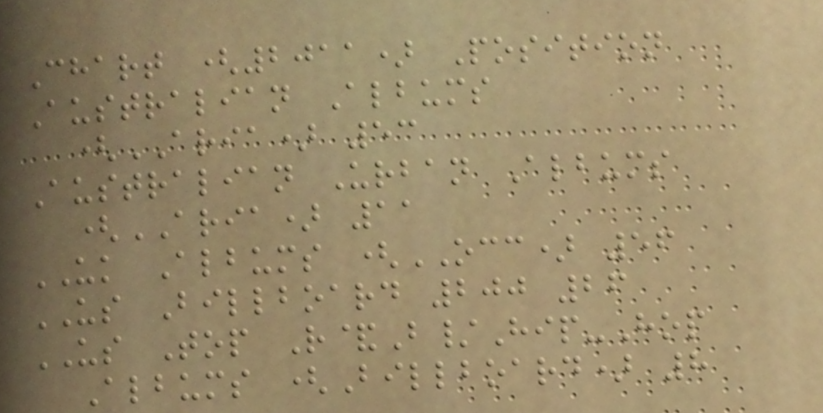Chart (2011) Position
Australian Albums
(ARIA) 53
Australian Urban Albums
(ARIA) 11
UK Albums (OCC) 56
US Billboard 200 26
US Top R&B/Hip-Hop
Albums (Billboard) 8
